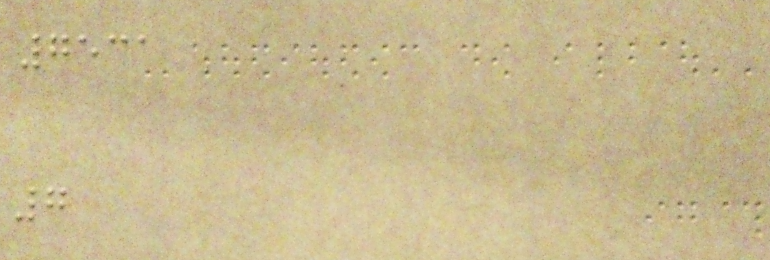7531
7
